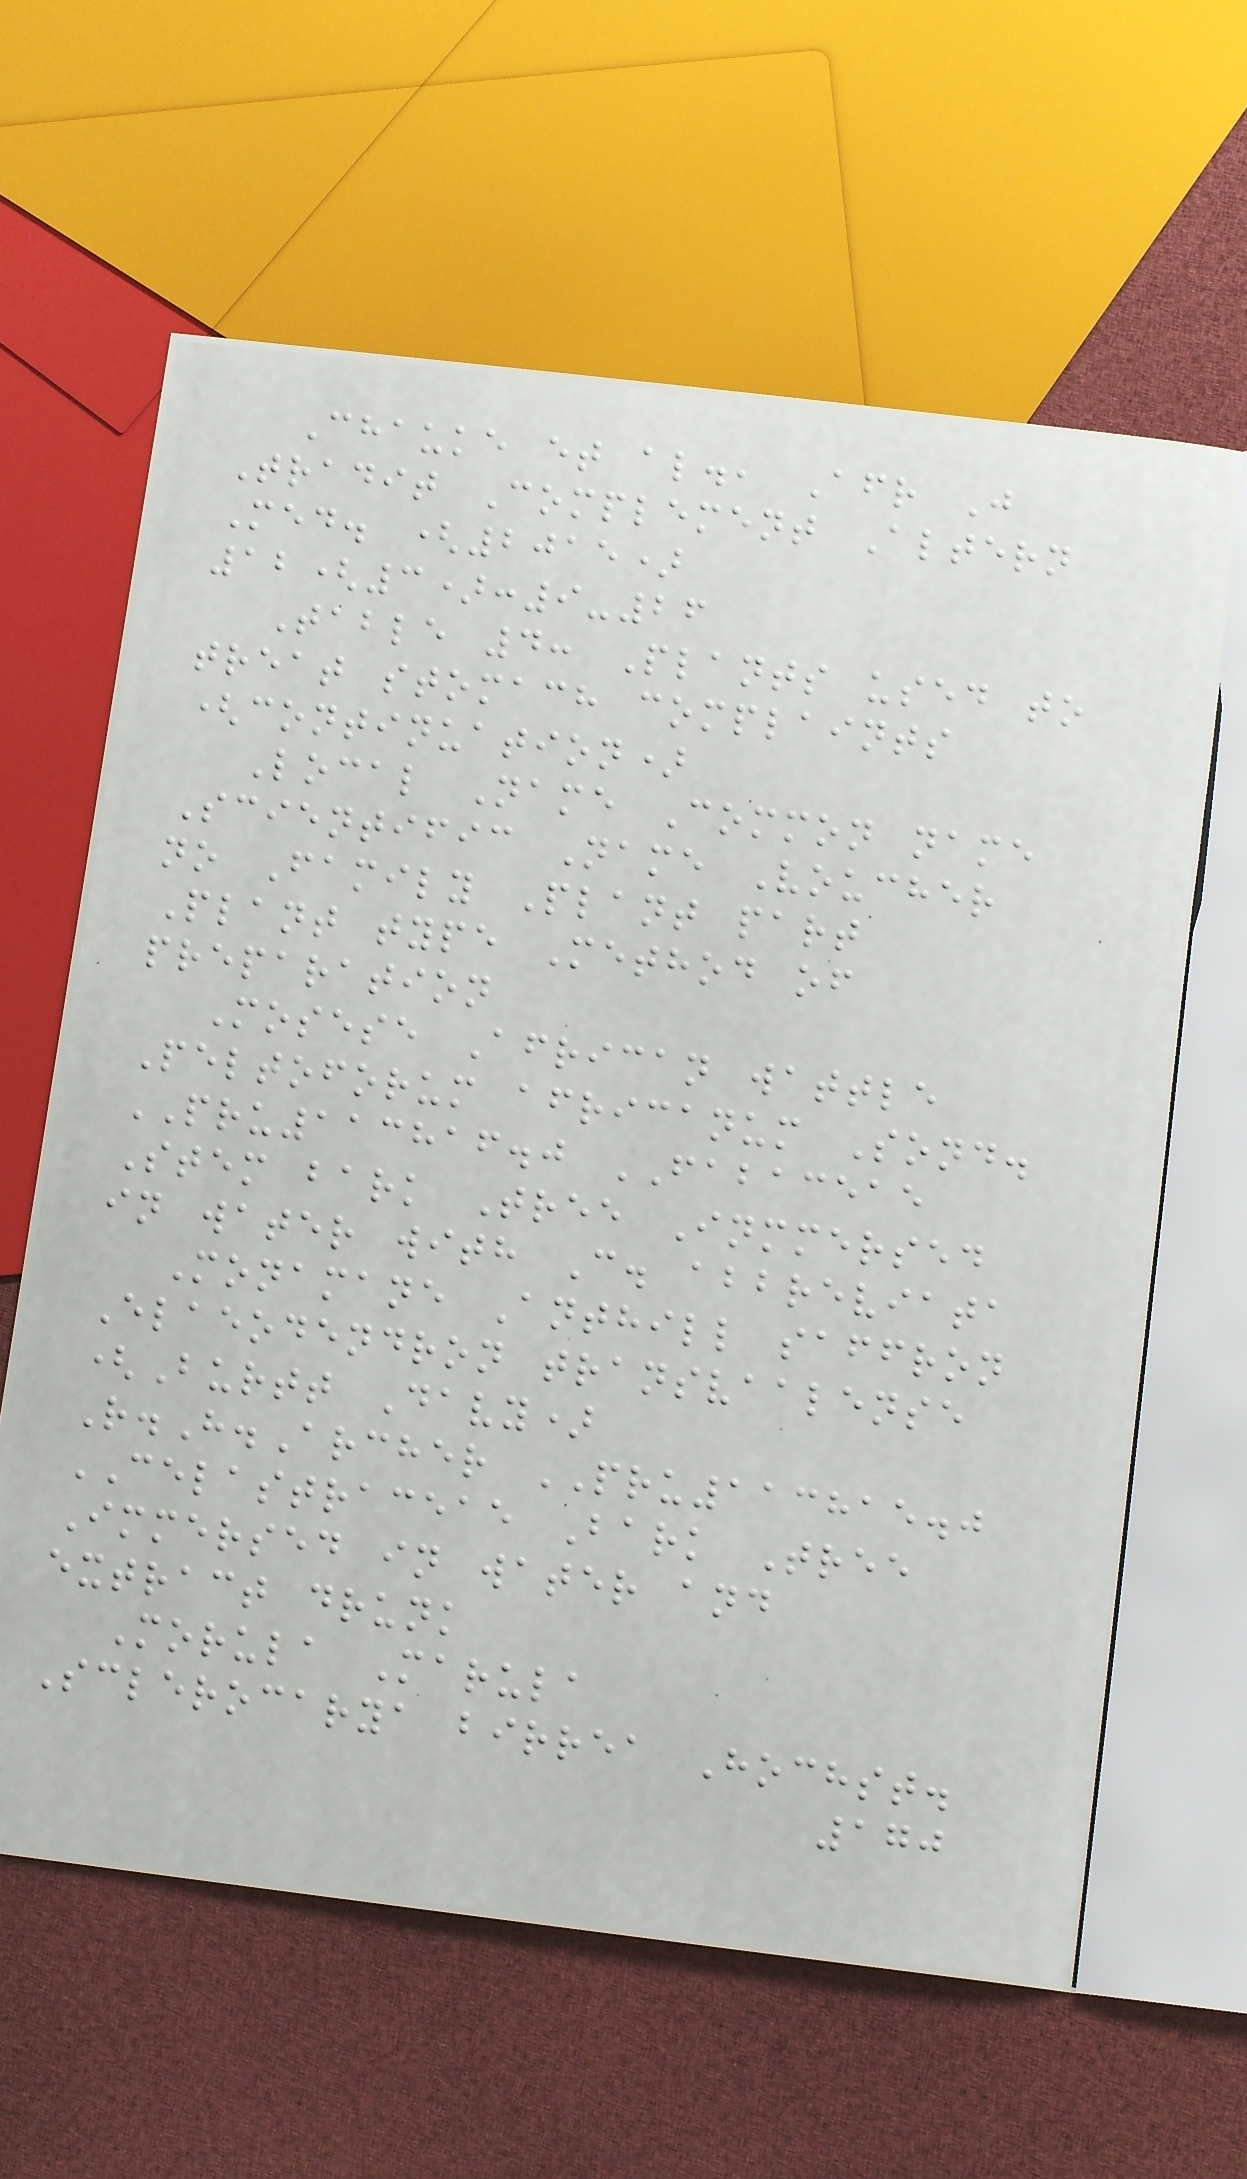Chauke et al., Afr J
Tradit Complement Altern
Med. (2015)
12(3):9-26
Table 4: Plants used to
treat stomach complaints
(continuation)
Local Name Common name
Scientific Name Voucher
no Family Plant part
Plant type Method of
preparation
Mosese African wattle
Peltoforum africanum Sond.
PRU113816.0 FABACEAE
Stem bark Tree Inmmersed
in water with C. abbreviata
Monamane Anthill saffron
Elaeodendron transvaalense
(Burtt Davy)
R.H.Archer PRU113815.0
CELASTRACEAE Bark Tree
Immersed in water and
extract drunk
Morula Marula
Sclerocarya birrea Hochst.
170
